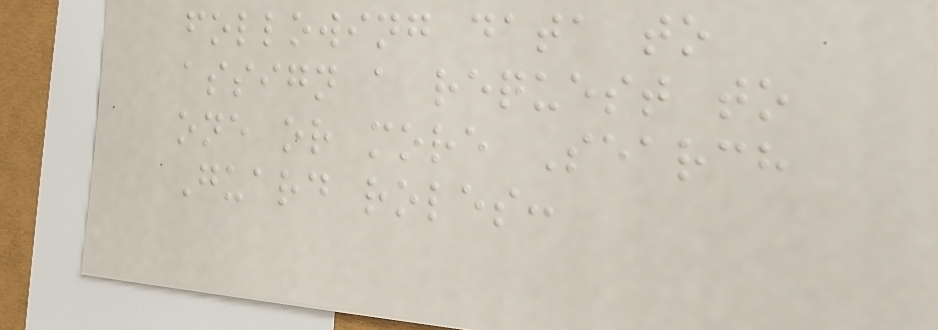following data to
assign a request to
one or more Search
Guard roles:
